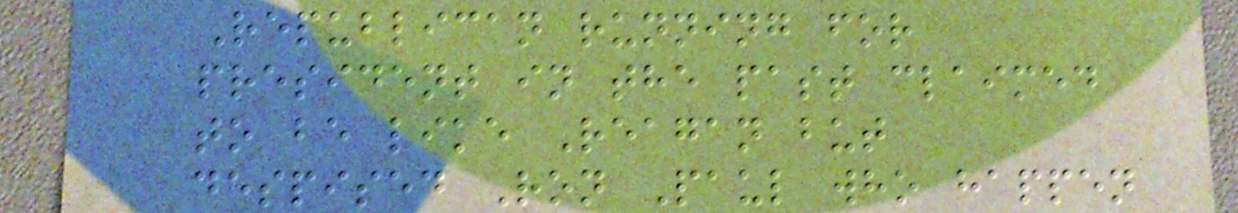Republican running for
president in the past claimed
to be like Reagan but
despised Ron Paul who happen
